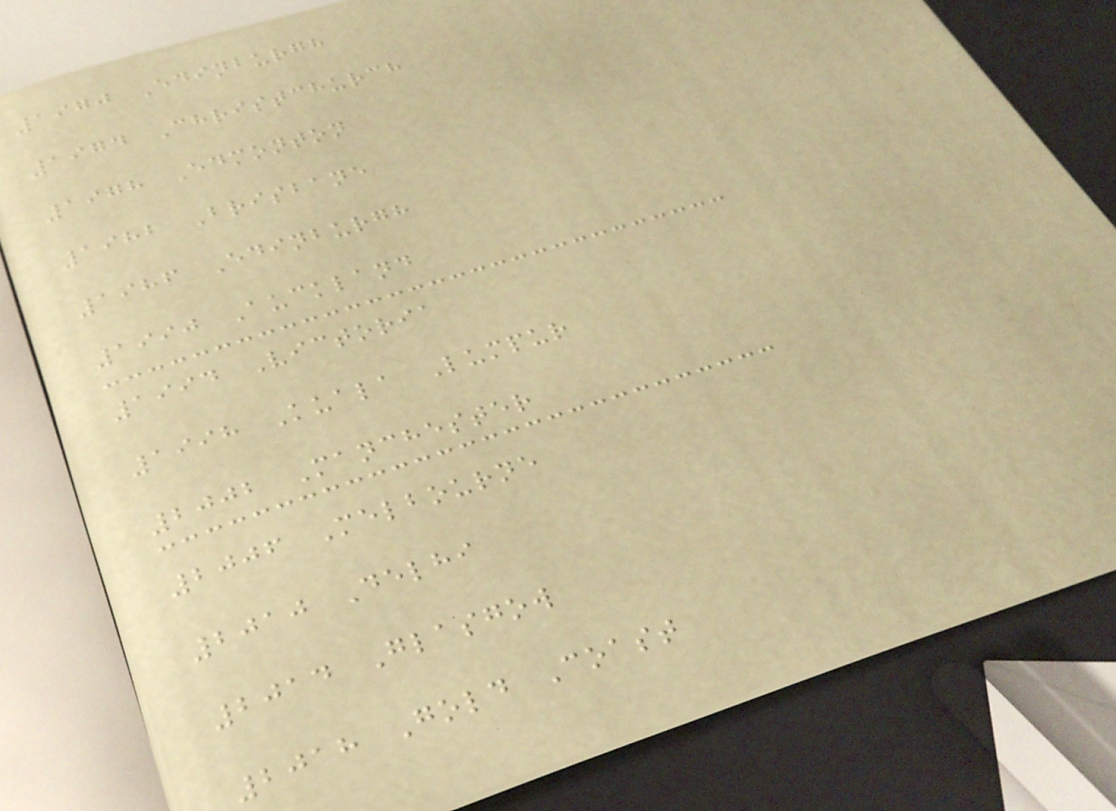1970 Edinburgh
1974 Christchurch
1978 Edmonton
1982 Brisbane
1986 Edinburgh
1990 Auckland
1994 Victoria
1998 Kuala Lumpur
2002 Manchester
2006 Melbourne
2010 Delhi
2014 Glasgow
2018 Gold Coast
